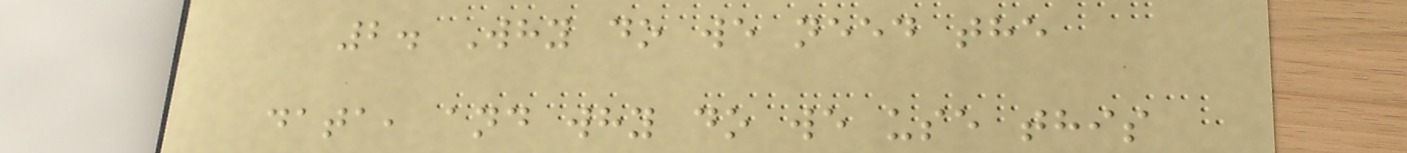2. Why do we need the
data, and why do we use this
